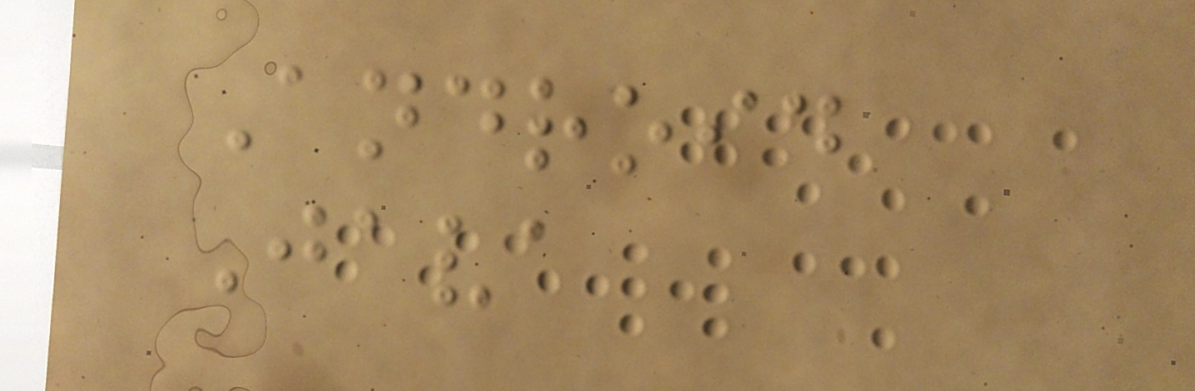Android
Java
